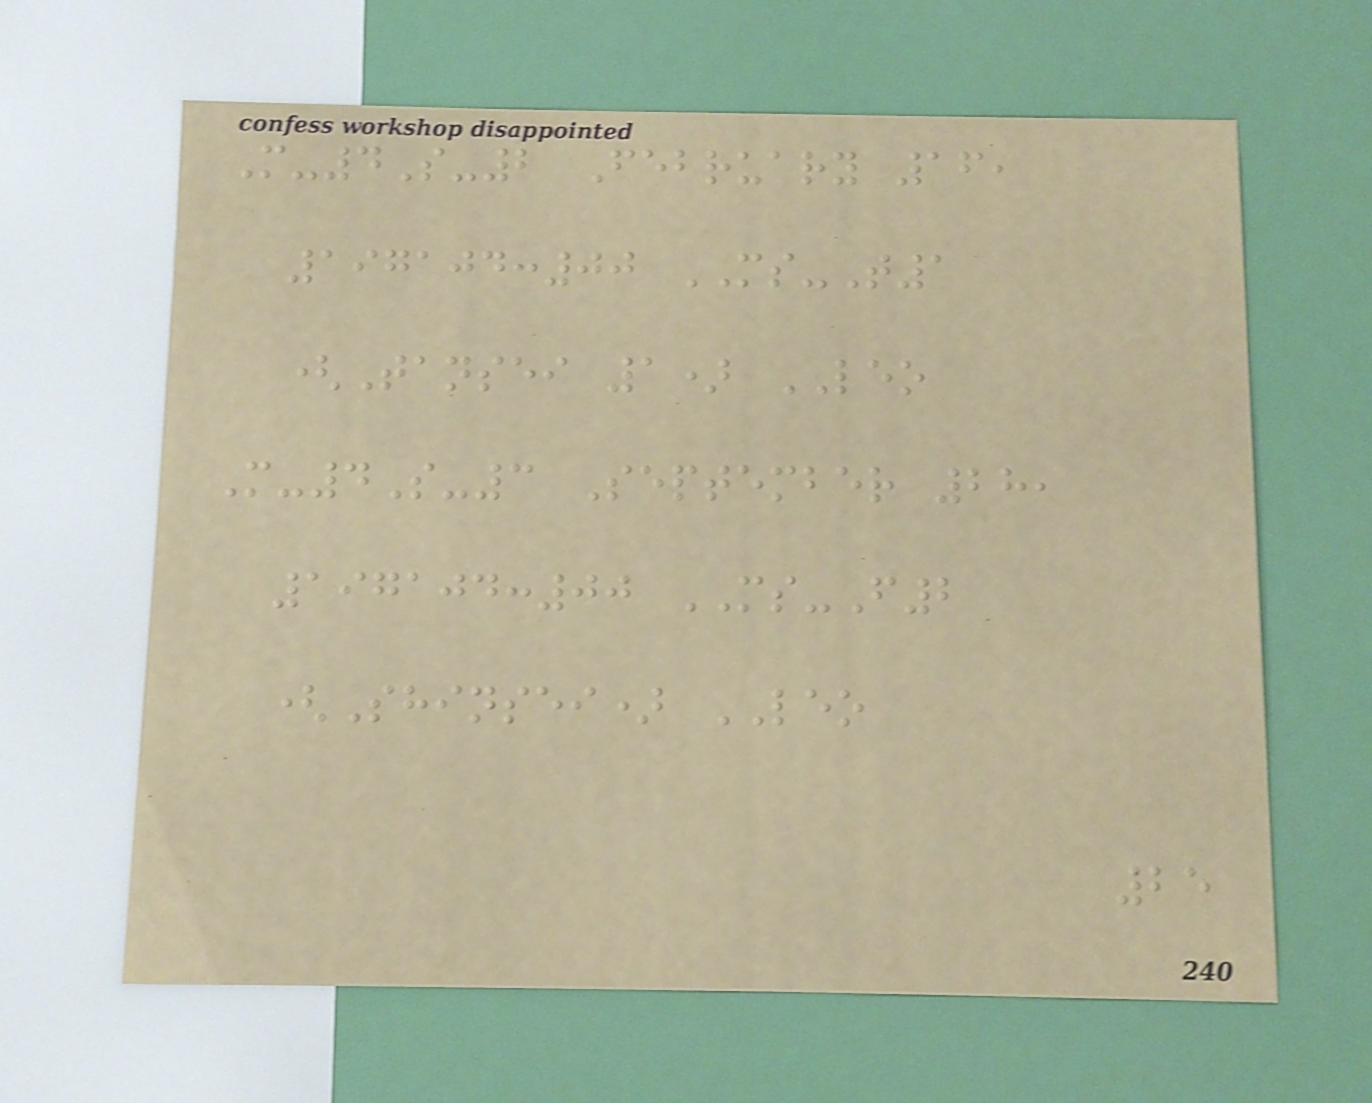M-4S-2 February 16,
197104:00 MS-T1
(Tansei 1) LEO
M-4S-3 September 28,
197104:00 MS-F2
(Shinsei) LEO
25
